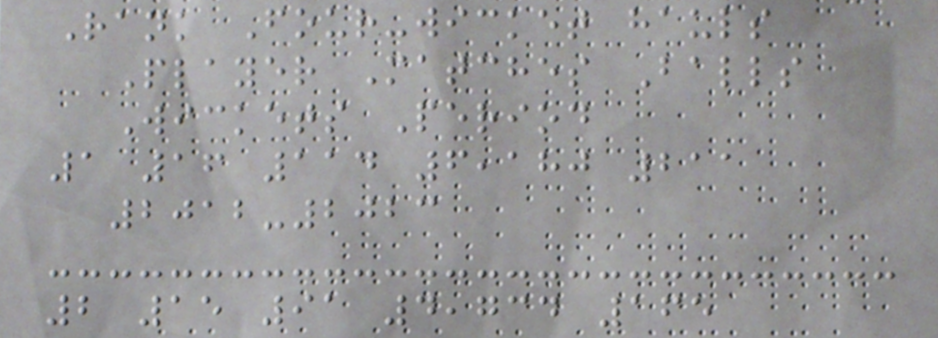Rank Four-wicket hauls
Player Matches Balls
Wickets Period
1 16 114 6,180 211
2012-2023
2 15 91 4,734 165
